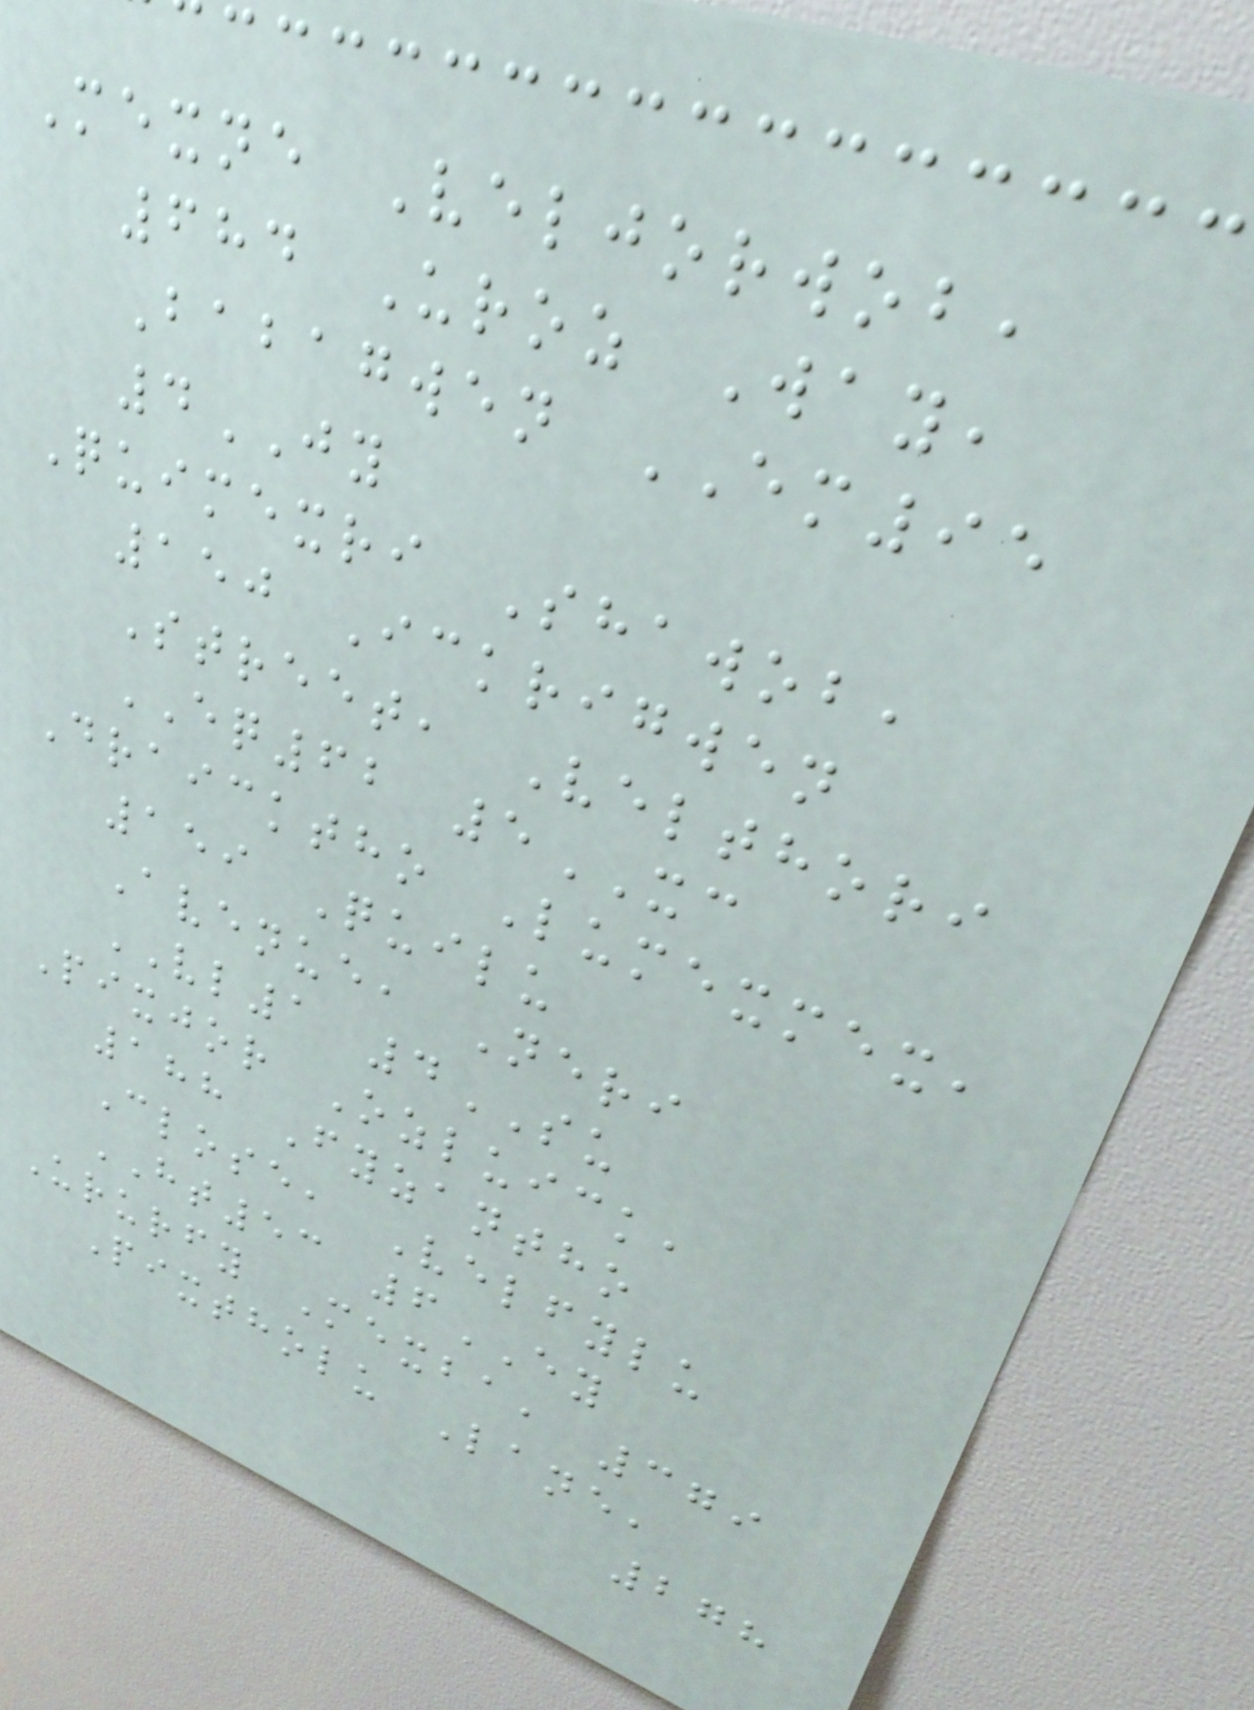Mexne Veljorwob,
684 Uroz Way,
Babagwen EM95
4JY
Quimexri Shawob,
150 Ickrigwen
Street, Velthori
EQ62 5XC
Draicktho Lumexmex,
159 Quilu
Avenue, Neri
VL1 4SU
Pixjor Ozluick,
188 Fyzantho
Close, Velfylu
HT53 6EY
Ururfy Mexba, 379
Pixtholu Lane,
278
